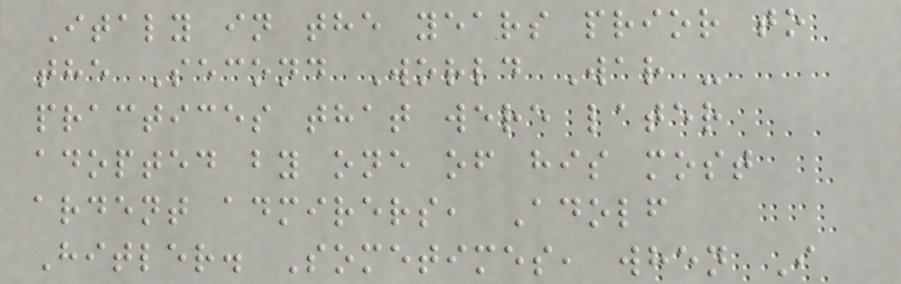Italy in the years prior to
the Second World War -
practices that were later
adopted by one of his most
ardent admirers, Adolf
Hitler. Sometimes, when I
